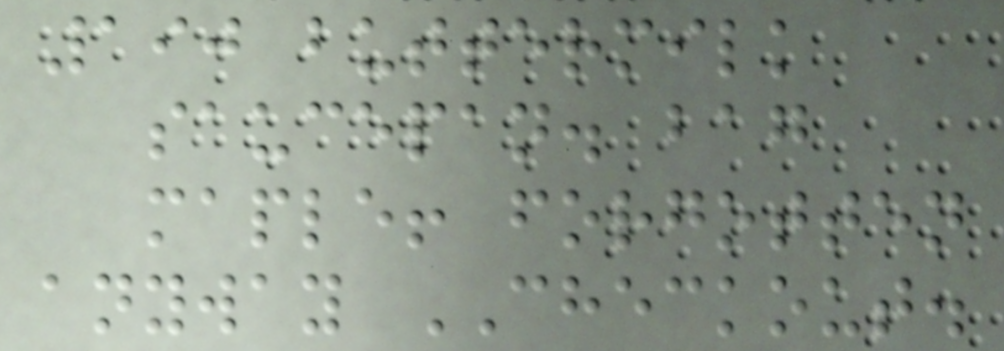190 buttermilk
saucepan. bag
maple! forgotten
anyway CHECKOUT.
